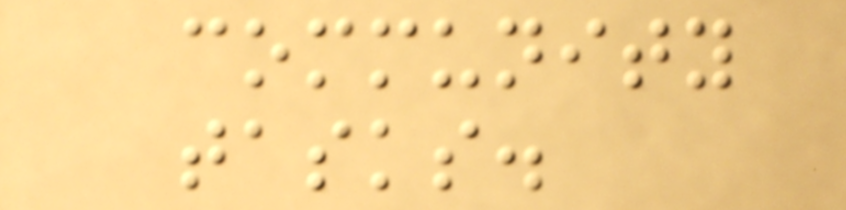community
tasks.
